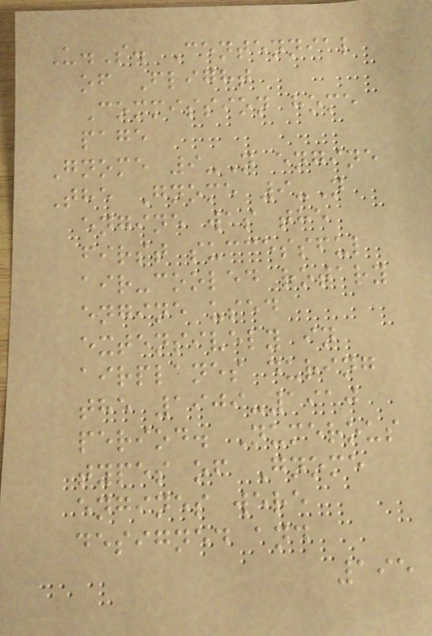U.S. Centennial
of Flight
Commission home
page
Gnome 9-N engine
The Gnome 9-N
engine was the
first successful
air-cooled rotary
engine used
extensively in
airplanes during
the 1909-1910
period. Numerous
types of Gnome
engines were
designed and
195
